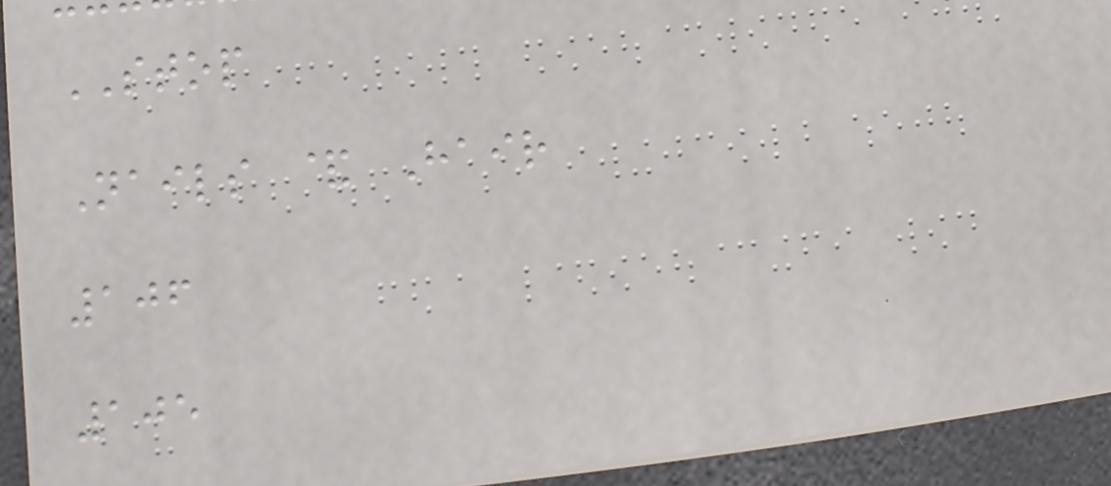STOP
Nails & Hair
106
105
